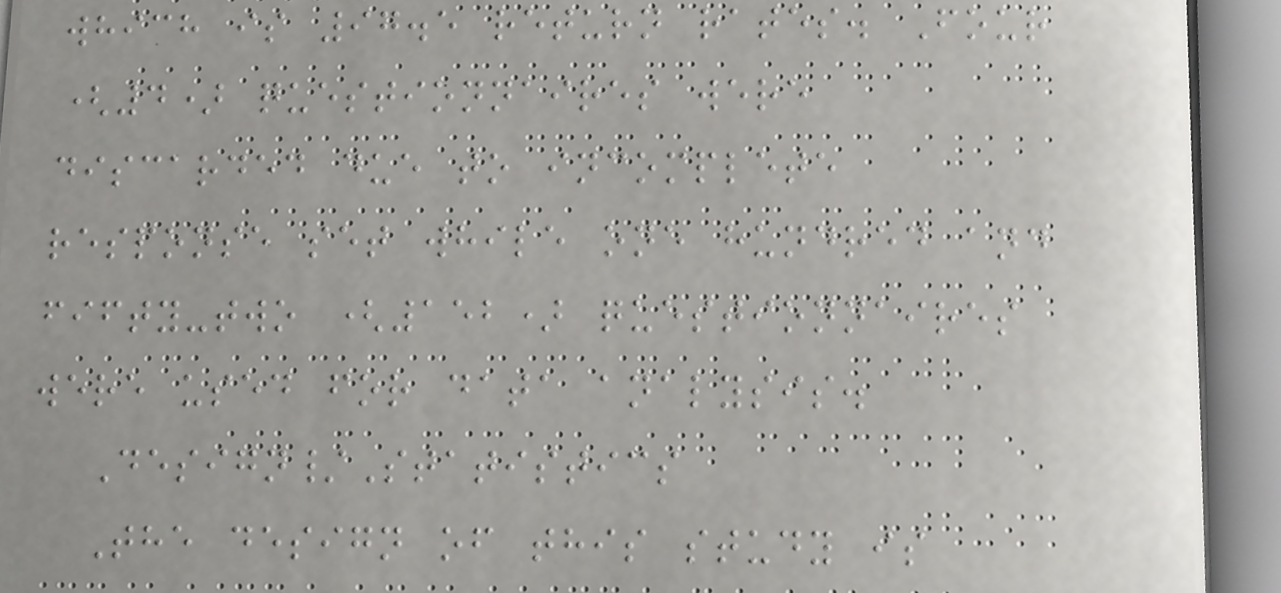which is 97.5 return rates. Four
(4) questionnaires were
discarded due to incomplete
response set while one hundred and
fifty-two (152) questionnaires
were used for data analysis.
Design/Statistics
The design of this study is
